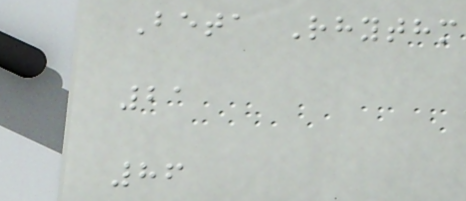Beta Rhythm
21
86
